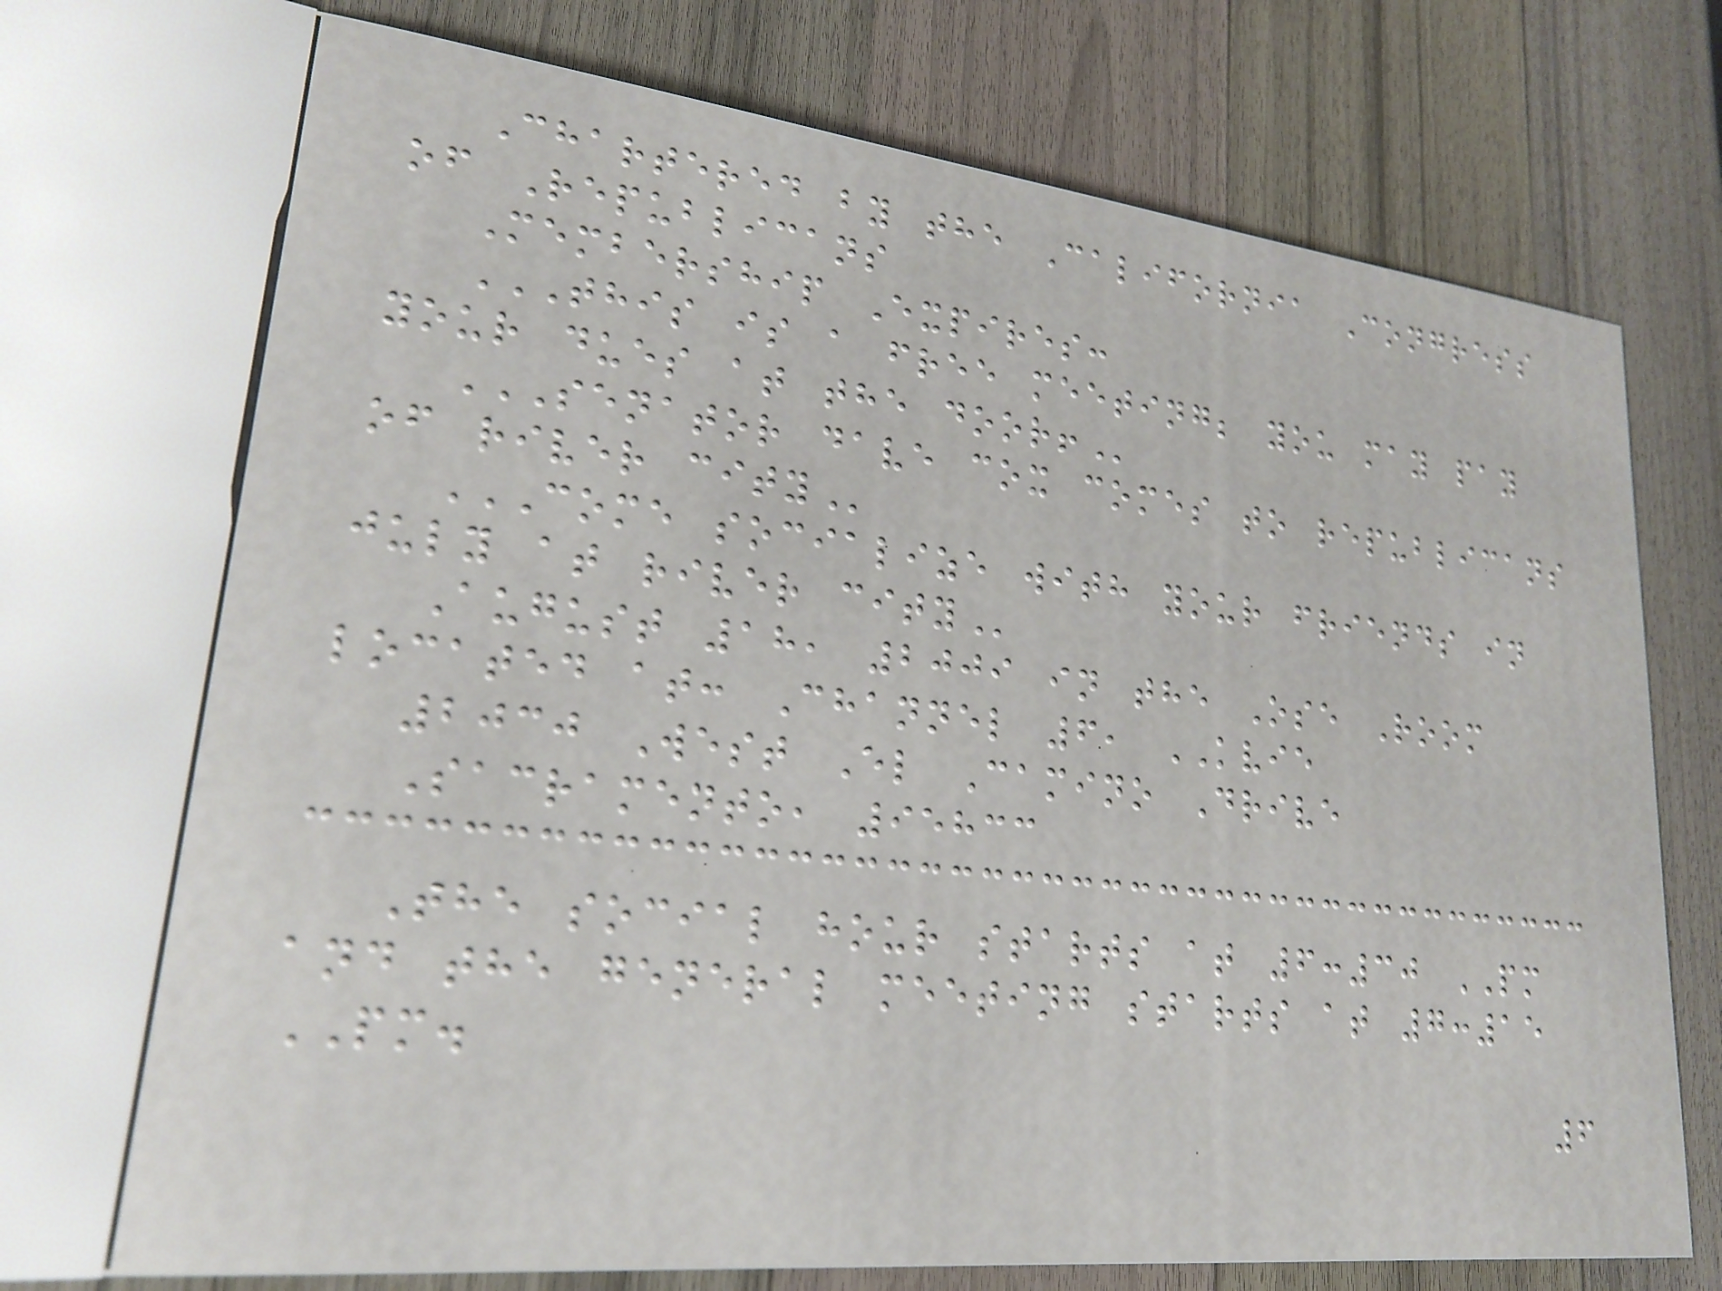Chartered by the California Congress
of Republicans
Membership Expires:
THIS IS A FREE MEETING; YOU MAY PAY
YOUR DUES AT THE DOOR!
SENATOR DAVE COX COMES TO REPUBLICANS
OF RIVER CITY
COME SOCIALIZE WITH YOUR FRIENDS IN
JULY AT RIVER CITY
August 18, 2009 in the Ose Room
located at: Channel 6, KVIE
2030 West El Camino Drive
Sacramento, 95833
The social hour starts at 6:30 PM
and the general meeting starts at 7:15
PM.
6
